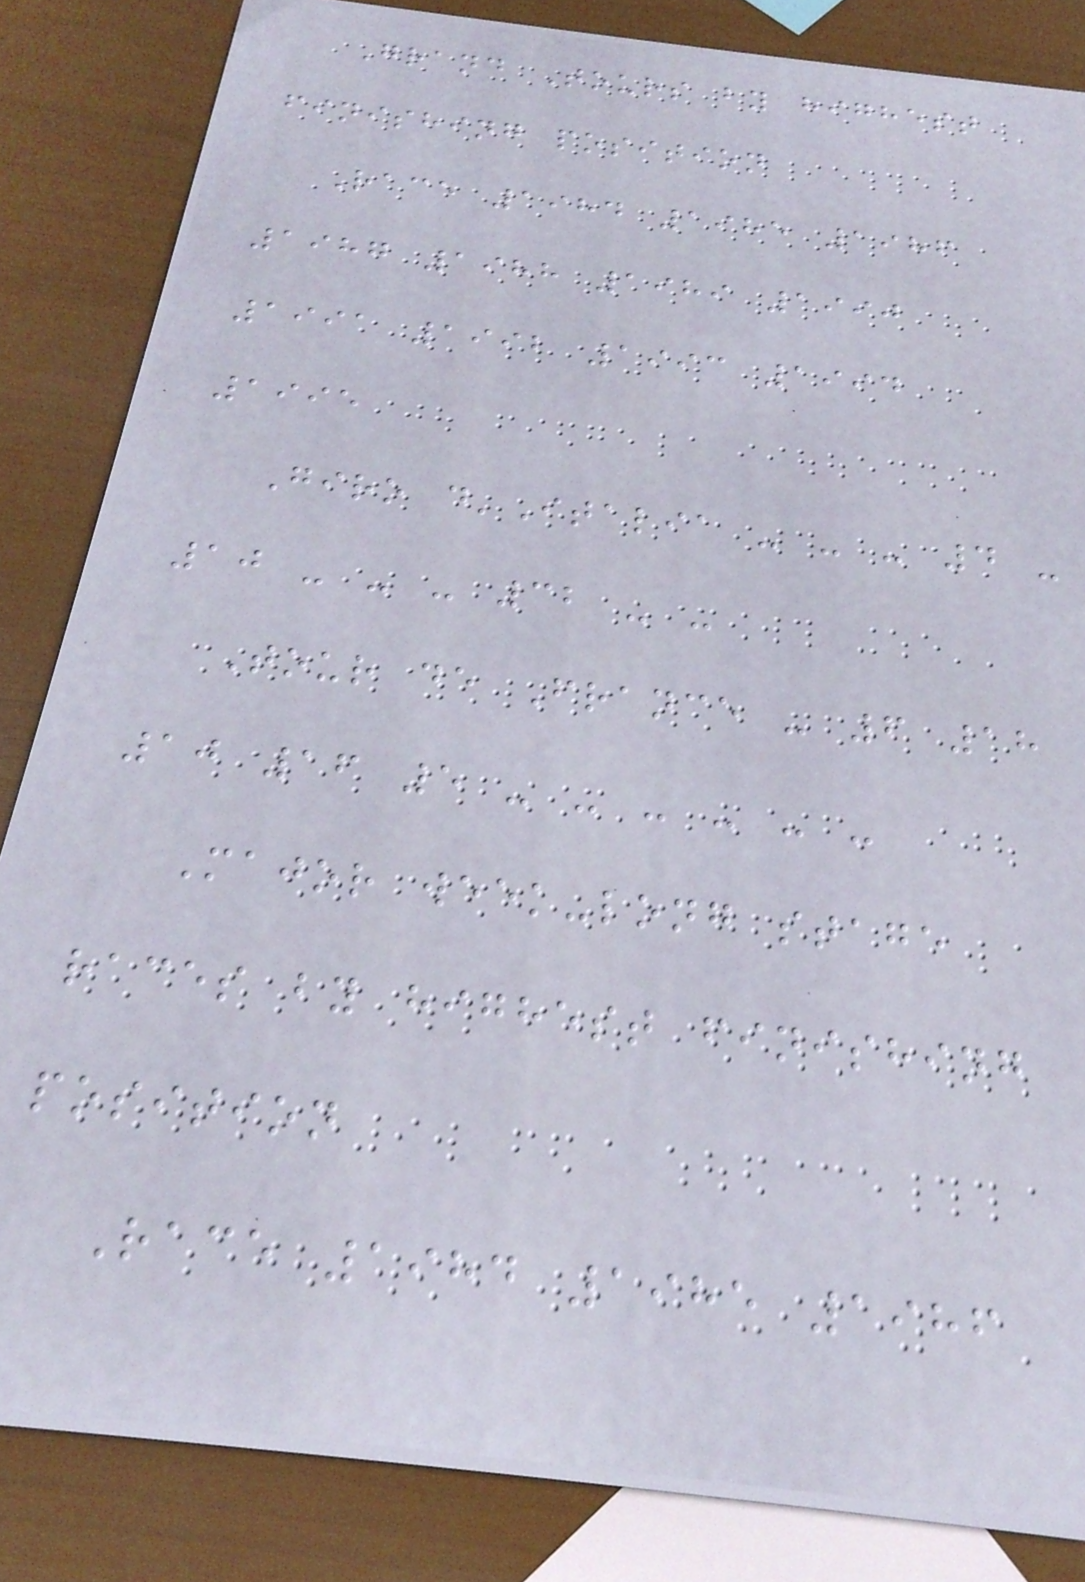Grand Tours by highest
finishing position
Race 1984 1985 1986
1987 1988 1989 1990
1991 1992 1993 1994
1995
Giro d'Italia - - - 4 -
10 - - - 32 - -
Tour de France - 6 18
10 16 5 - - - - - -
Major week-long stage
races by highest finishing
position
Race 1984 1985 1986
